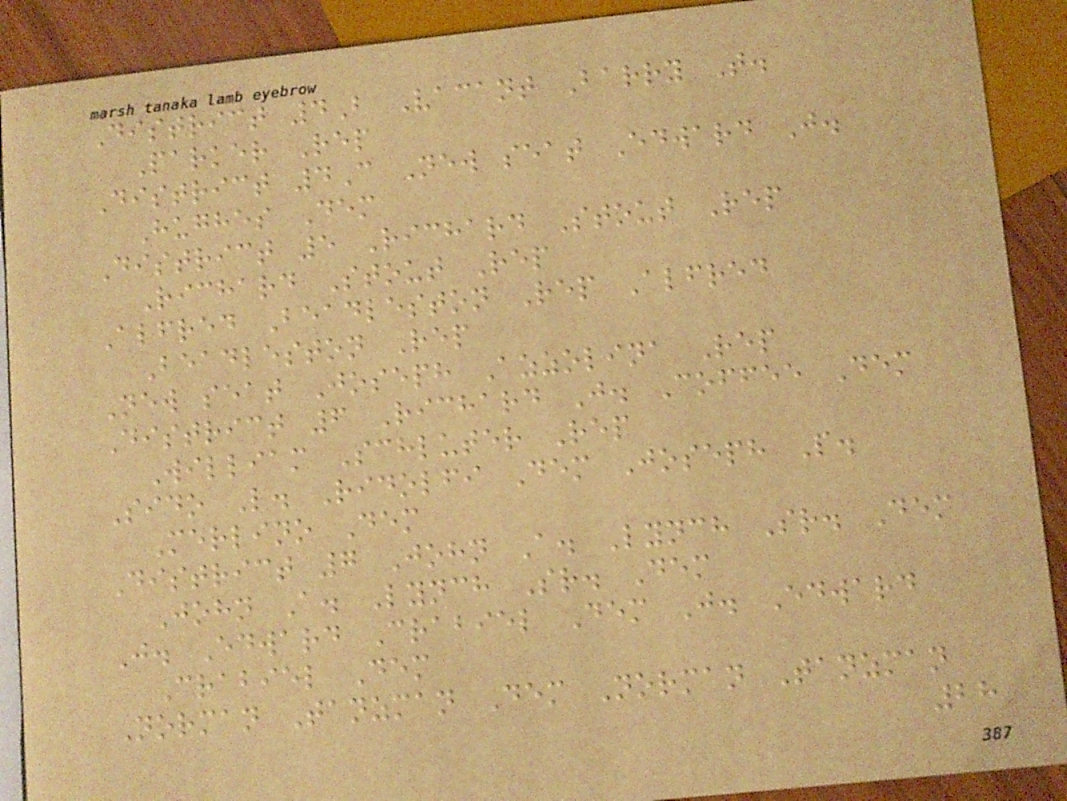District 4B Vacant Barry T.
Parker Rep
District 4C New seat Edward J.
Hughes Dem
District 5 Richard Stout Rep
Richard Stout Rep
Alfred Beadleston Rep Alfred
Beadleston Rep
New seat Joseph Azzolina Rep
District 6 Richard J. Coffee Dem
William Schluter Rep
Sido L. Ridolfi Dem Joseph P.
Merlino Dem
District 7 John A. Lynch Sr. Dem
John A. Lynch Sr. Dem
J. Edward Crabiel Dem J. Edward
Crabiel Dem
Norman Tanzman Dem Norman Tanzman
28
